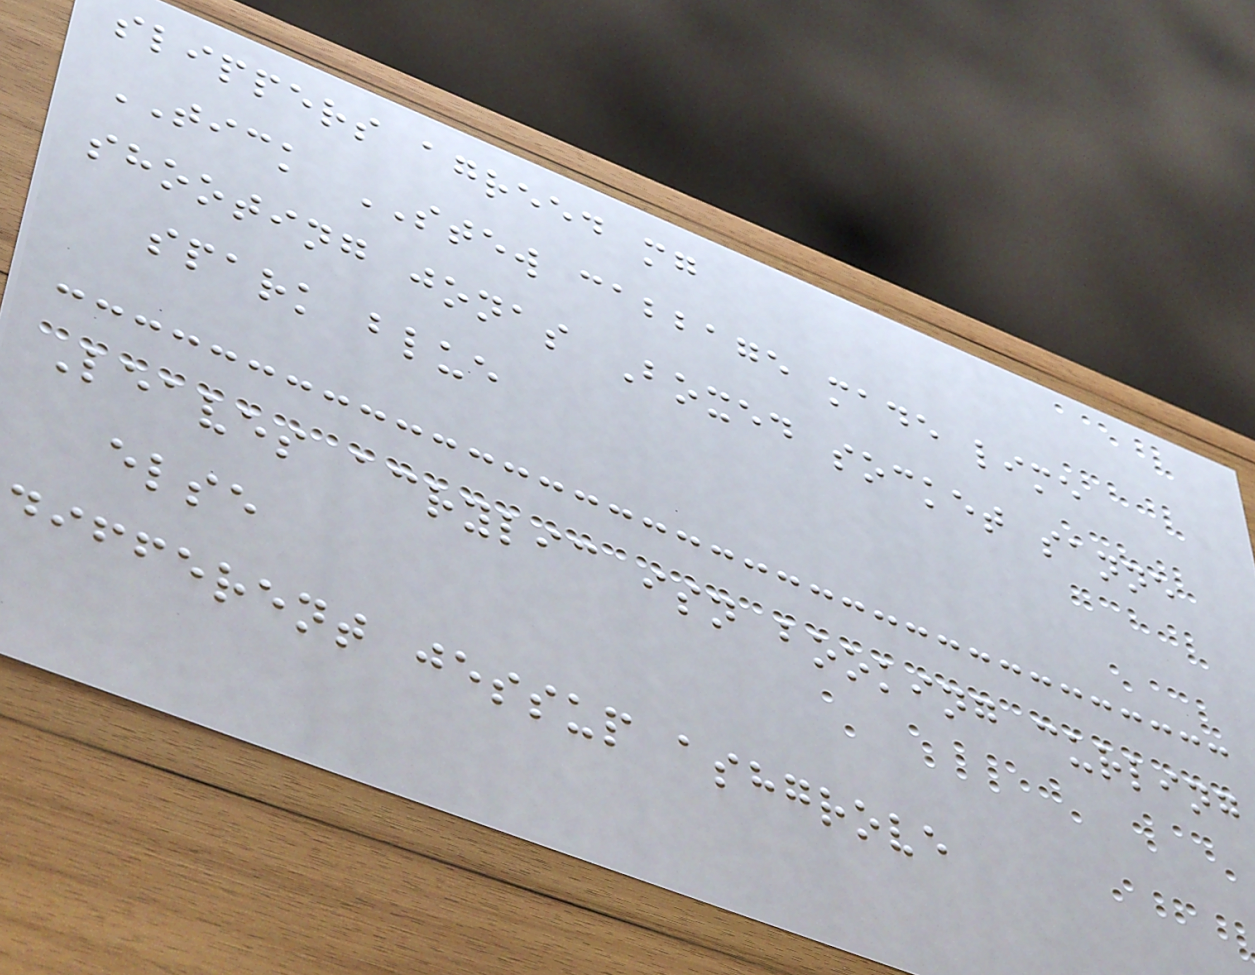slippers agreed mg
TICK STEW cabbage made lime
shooting jonas Boxed socket sanne
spark blue
Leaves acrylic isn booking curling
else
different jessup ashgrove
